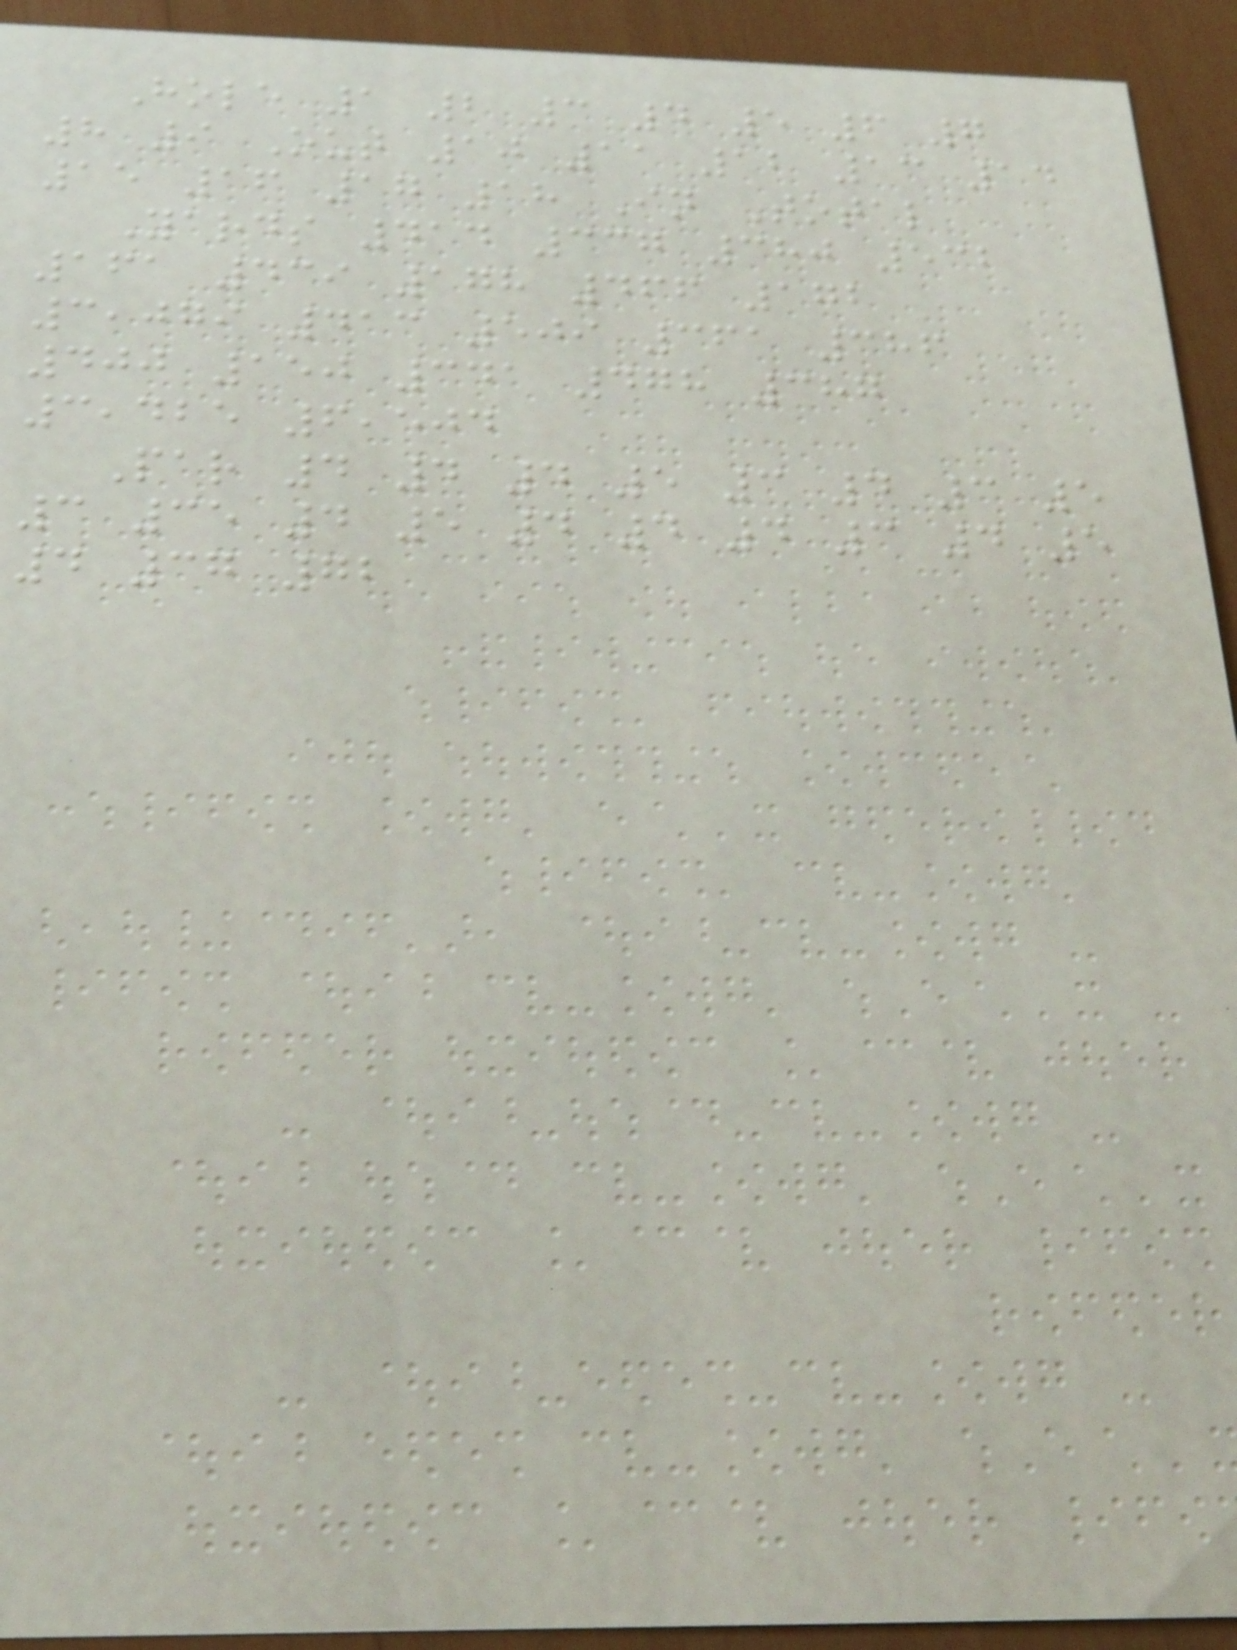Hole 1 2 3 4 5 6 7
8 9 Out 10 11 12 13 14
15 16 17 18 In Total
Yards 414 337 380 532
161 439 178 466 172
3,079 413 509 361 386
400 150 341 478 387
3,425 6,504
Par 4 4 4 5 3 4 3 5
3 35 4 5 4 4 4 3 4 5
4 37 72
